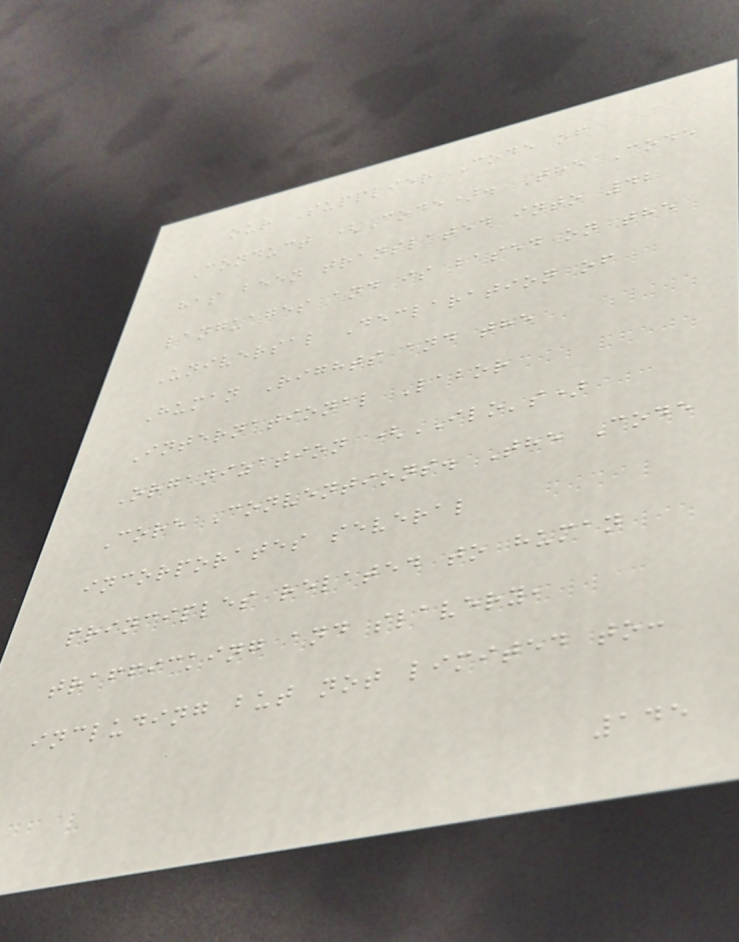our Supplier Code of
Conduct (Code). The Code
has been translated into 42
languages and is based on the
Universal Declaration of
Human Rights and the
International Labor
Organization (ILO's)
Core Conventions. The Code
incorporates several
principles related to human
trafficking and slavery,
including but not limited to:
145
